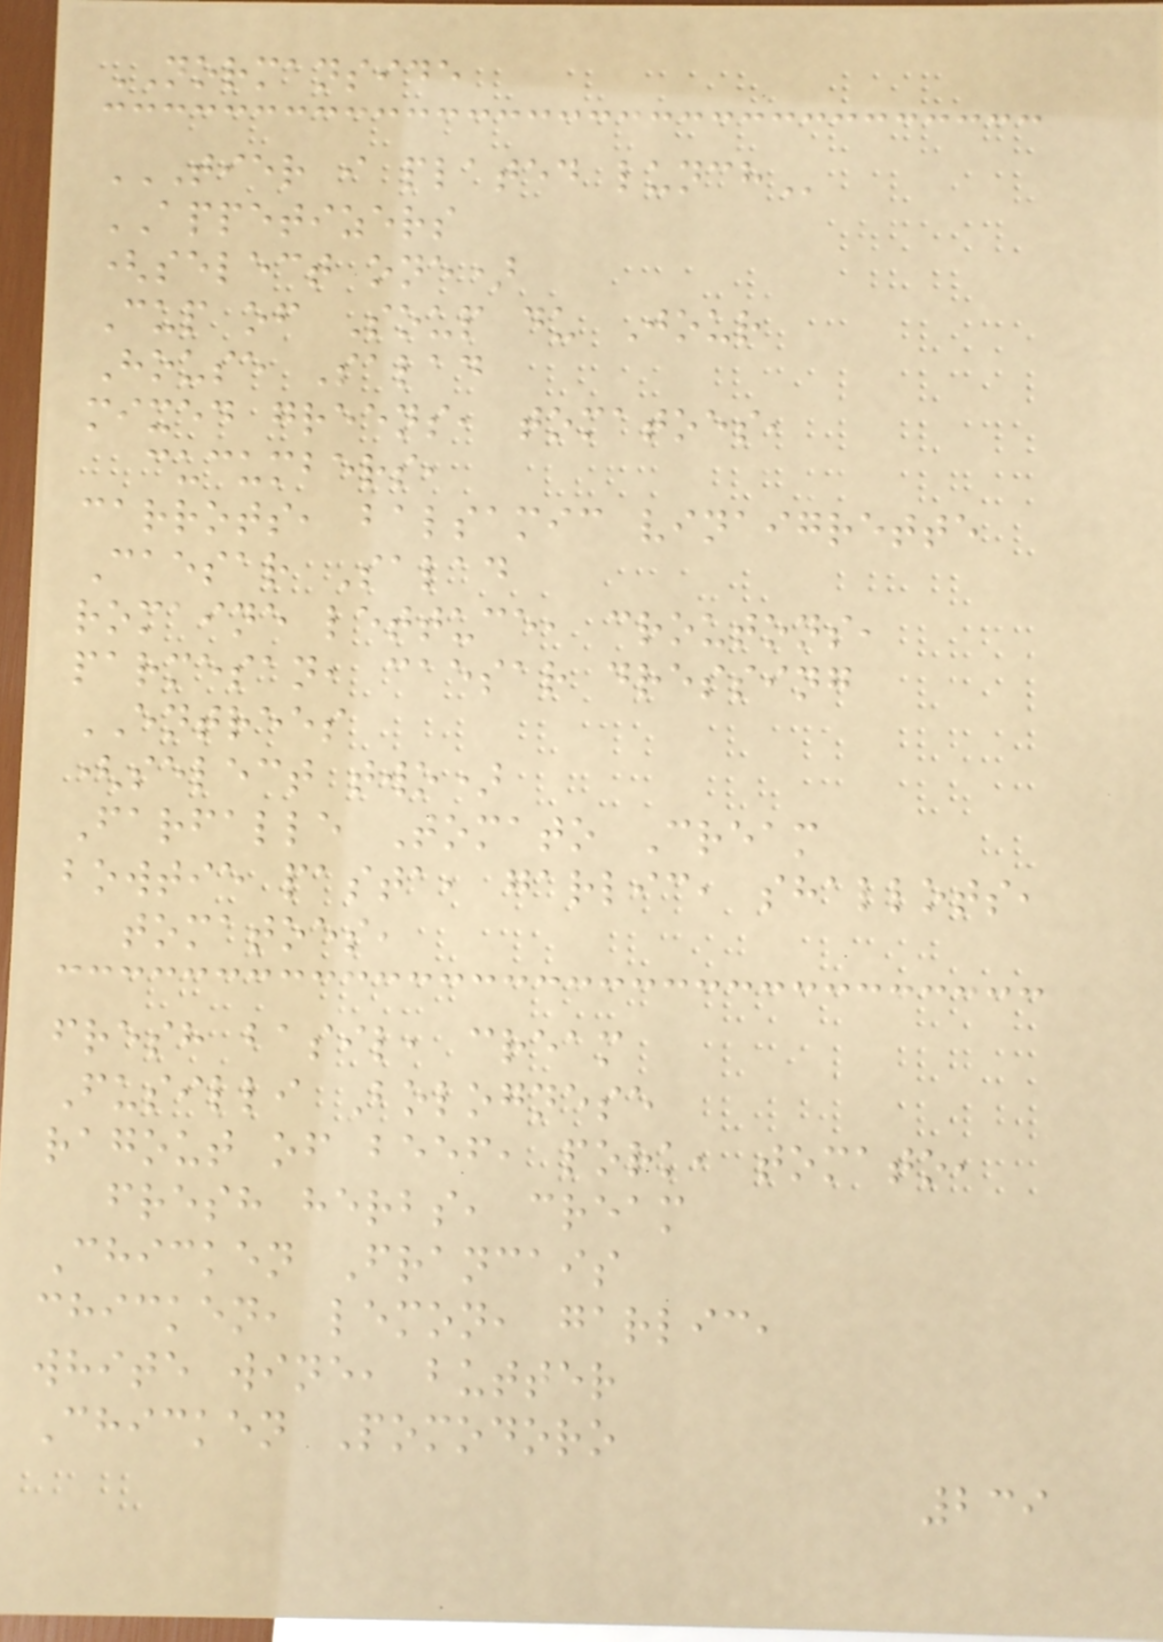NORMANSIDE
TIER I PLATED LUNCH
APPETIZERS
(select one)
Cup of Soup du Jour
House Salad
mixed greens, tomatoes,
cucumbers,
carrots, balsamic vinaigrette
Caesar Salad
romaine lettuce, croutons,
parmesan, caesar dressing
ENTREES
(select two)
Farfalle Tomato Cream
bowtie pasta, garlic, shallots,
tomatoes,
fresh basil, cream
Fusilli Bolognese
ragout of beef, pork, tomato,
fresh herbs, cream
Chicken Francais
chicken, lemon, garlic,
white wine, butter
Chicken Pomodoro
239
